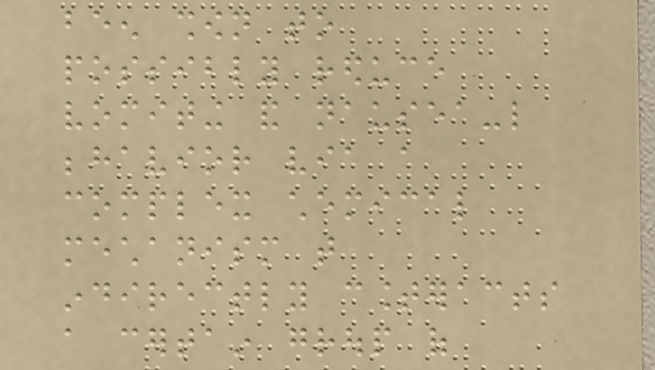been shown to
possibly reduce
vomiting and nausea-like
behavior via a
complex chemical
mechanism that
indirectly counteracts
a certain group of
